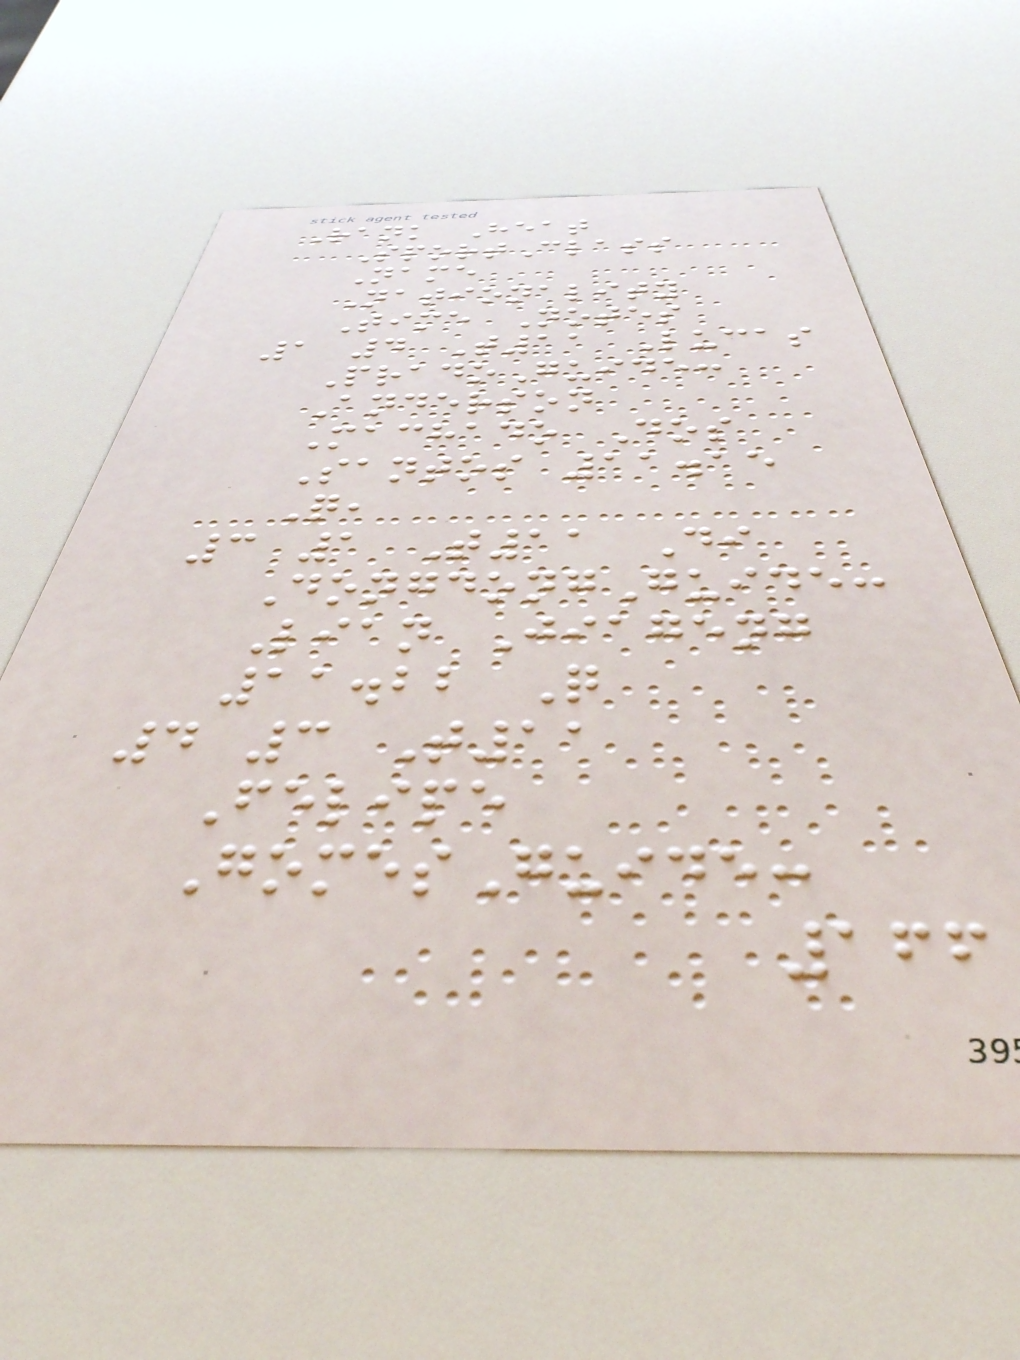Rank Heat
SportClass
Name
Nationality
Time Notes
1 4 T11 Lucas
PradoGuide:
Anderson
Machado Dos
Santos 11.15
Q,
3 1 T11 Di
DongdongGuide:
Lian Jiageng
11.22 Q
4 3 T11
Felipe
GomesGuide:
166
